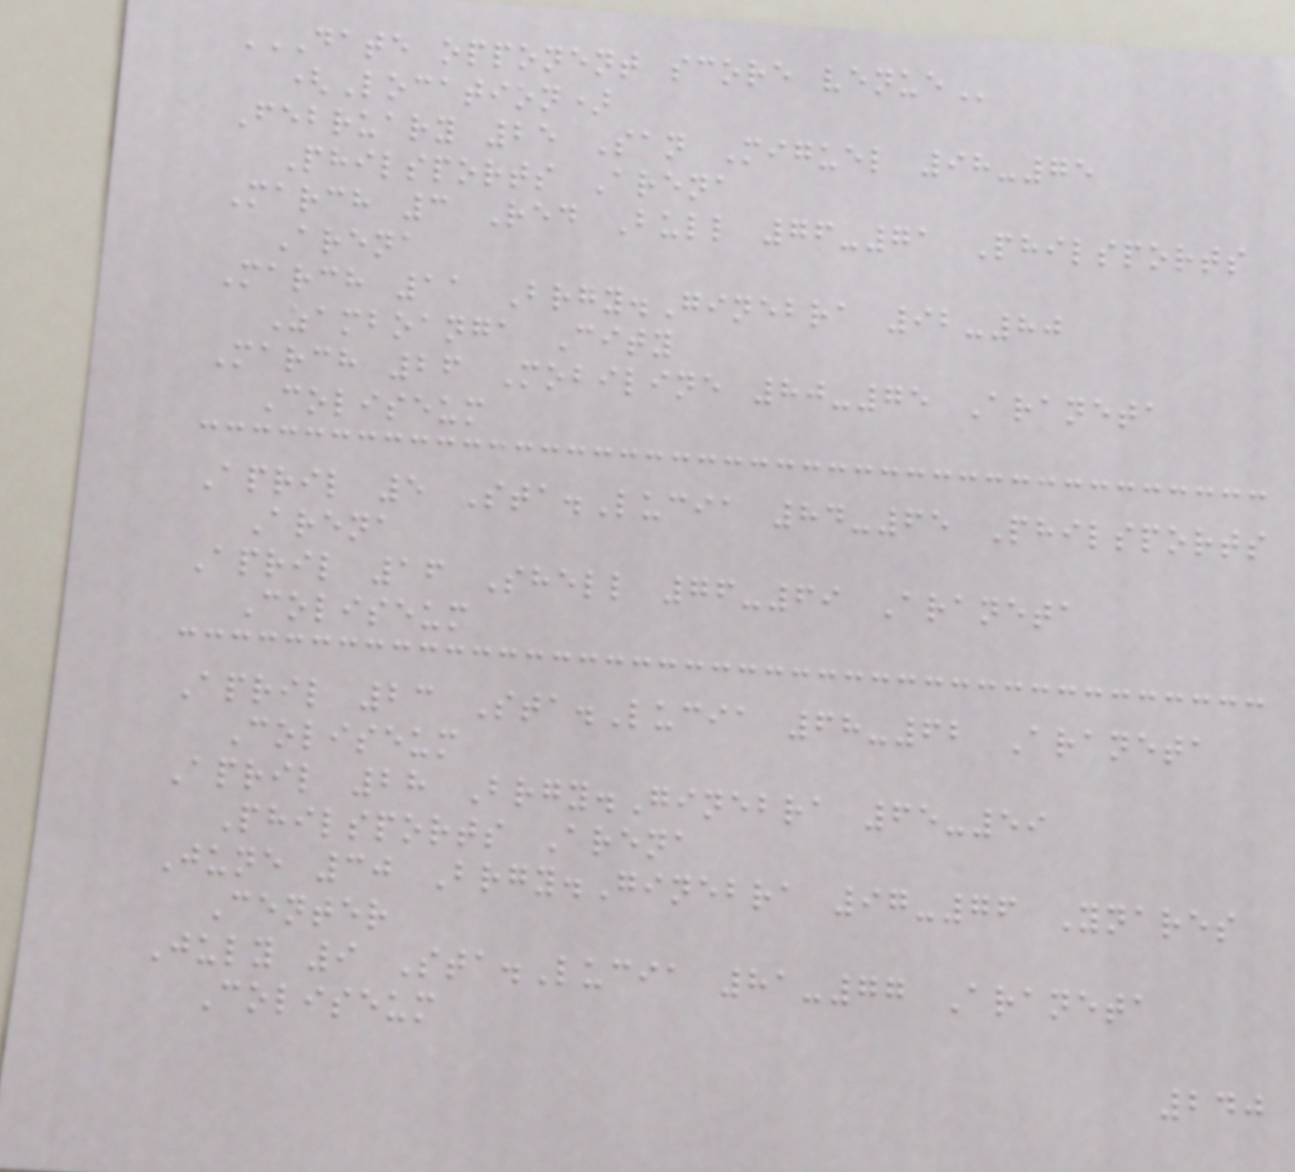DATE OPPONENT SCORE VENUE
(Location)
February 25 San Miguel 98-75
Philsports Arena
March 3 Red Bull 76-71 Philsports
Arena
March 11 Brgy.Ginebra 92-80
Zamboanga City
March 26 Mobiline 80-75 Araneta
Coliseum
April 5 Sta.Lucia 84-65 Philsports
Arena
April 16 Shell 76-69 Araneta
Coliseum
April 23 Sta.Lucia 68-62 Araneta
Coliseum
April 28 Brgy.Ginebra 65-59
Philsports Arena
June 30 Brgy.Ginebra 97-76 Ynares
Center
July 9 Sta.Lucia 81-77 Araneta
Coliseum
240
